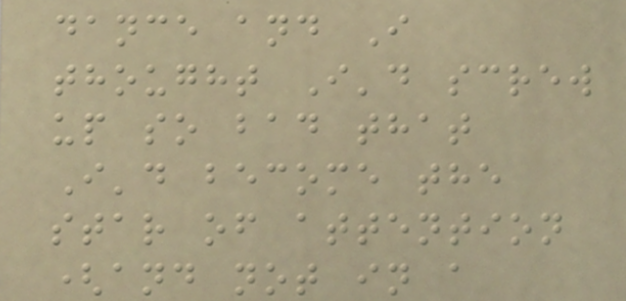dance and I
thought I'd screw
up so bad that
I'd become the
star of attention
(and not in a
